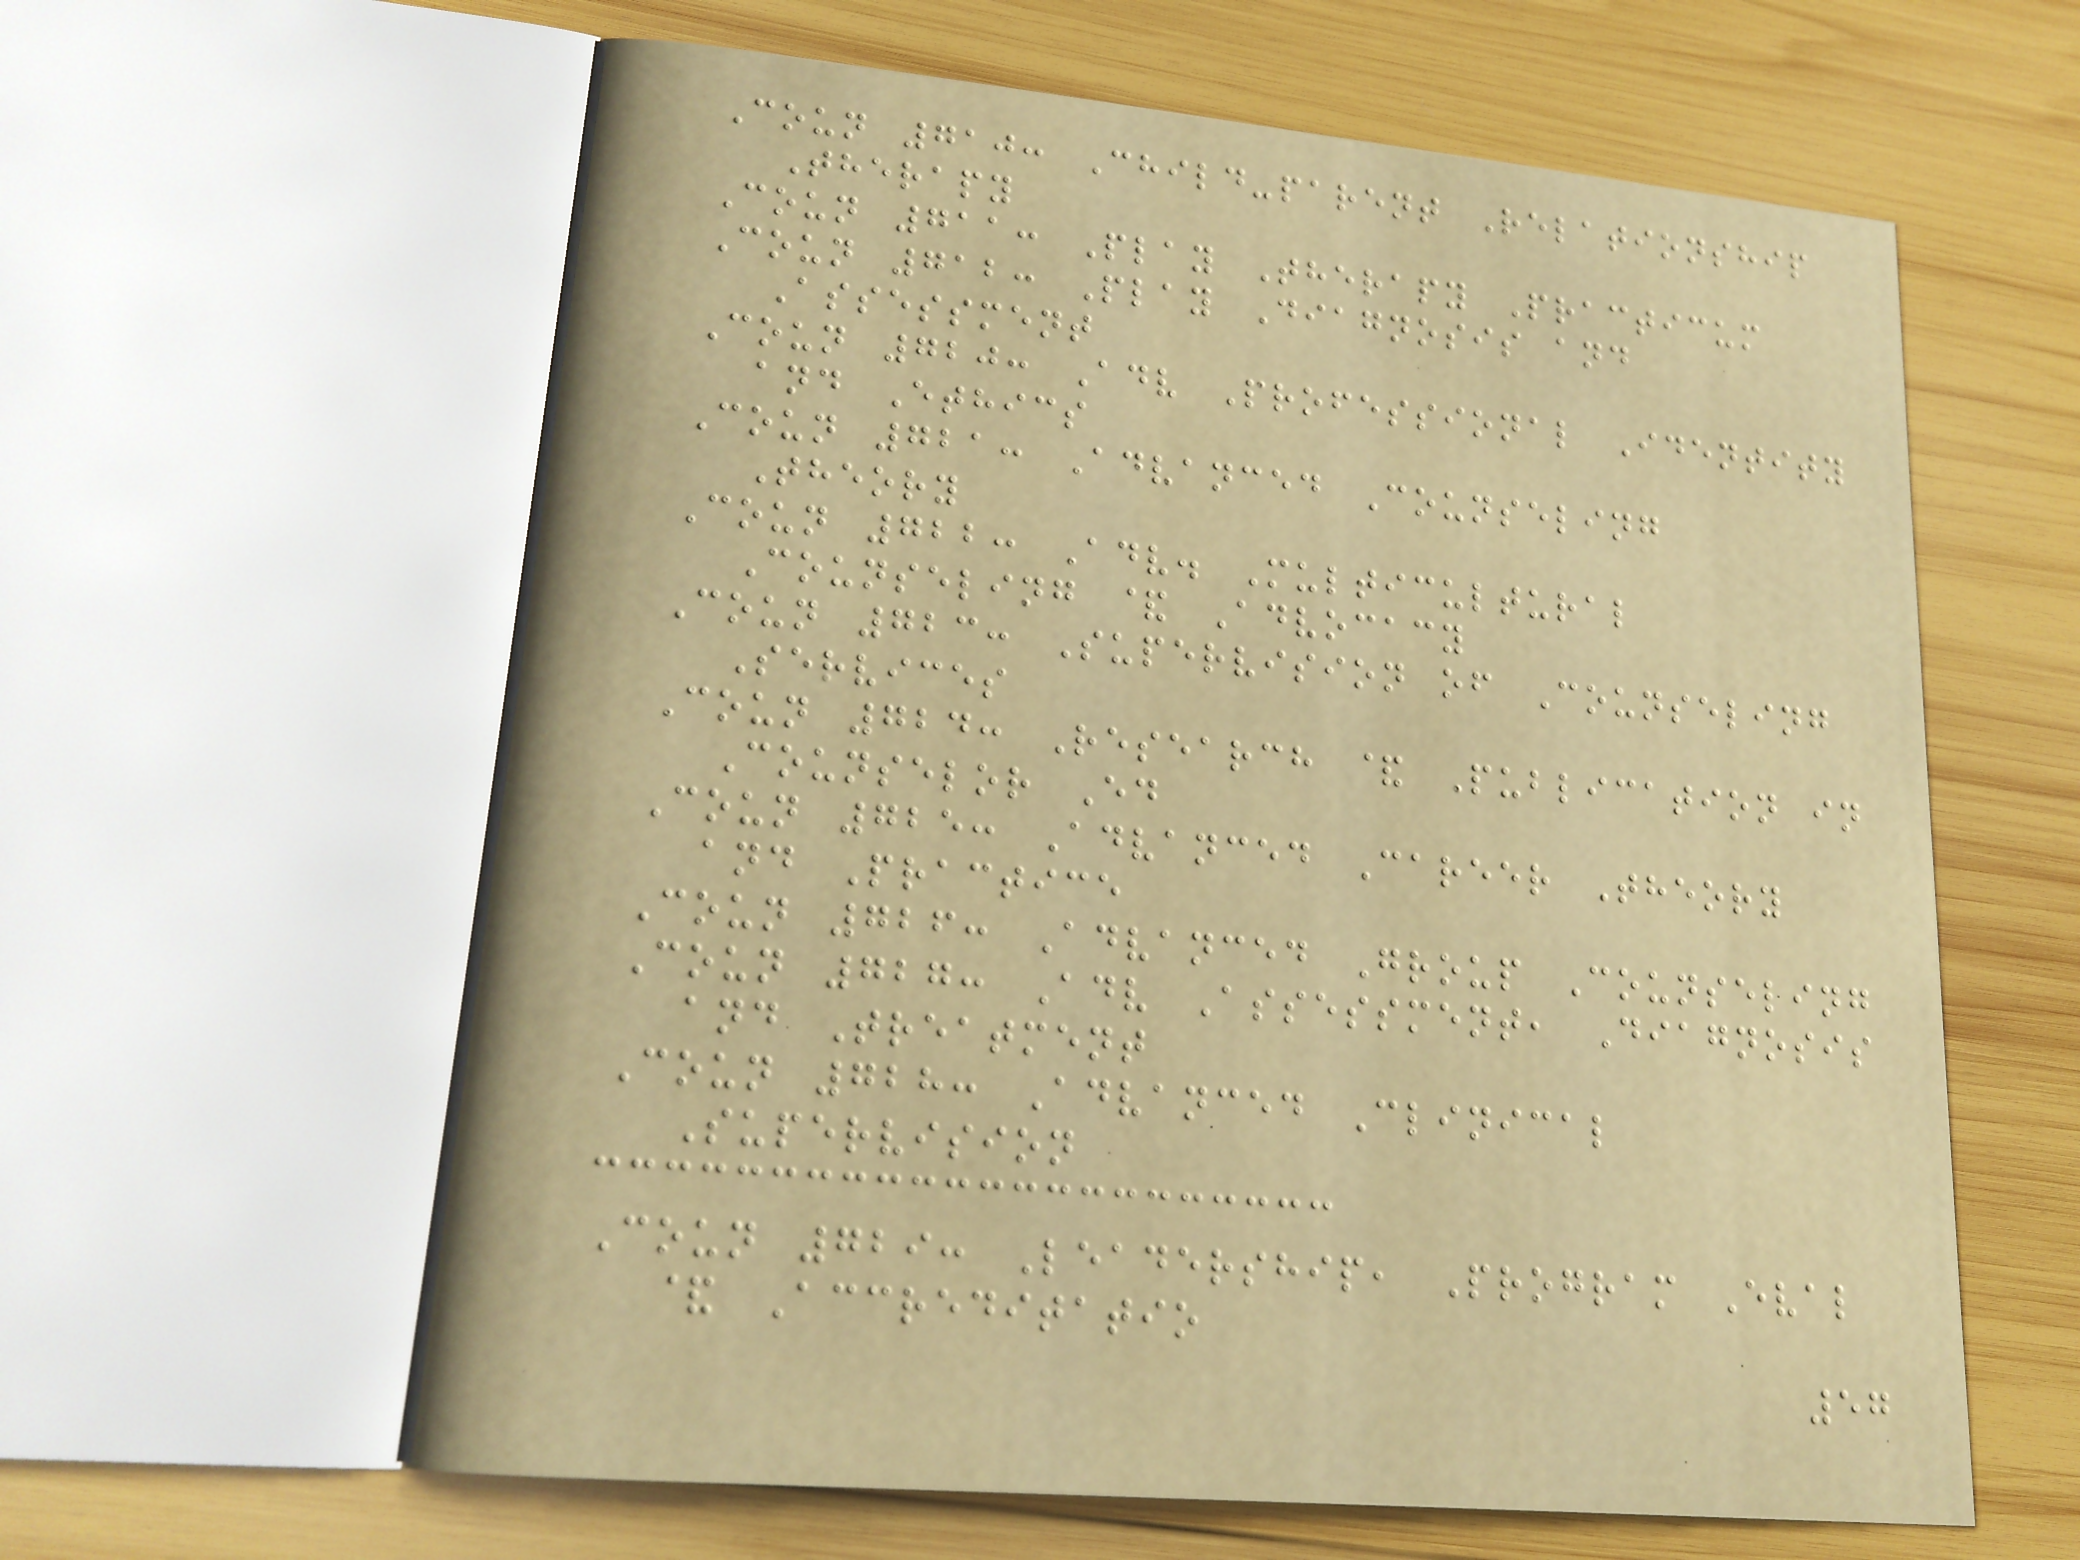Coun 710: Child-parent Relationship
Therapy
Coun 711: Play Therapy Practicum
Coun 712: Play Diagnosis and
Assessment
Coun 720: Adv Professional Identity
and Ethics
Coun 721: Advanced Counseling
Theory
Coun 722: Adv. Multicultural
Counseling & Advocacy
Coun 723: Supervision of Counseling
Services
Coun 724: Research & Publication in
Counselor Ed
Coun 725: Advanced Career Theory
and Practice
Coun 726: Advanced Group Counseling
Coun 727: Adv Assessment, Diagnosis
and Treatment
Coun 728: Advanced Clinical
Supervision
Coun 729: Leadership, Program Eval
& Accreditatio
57
